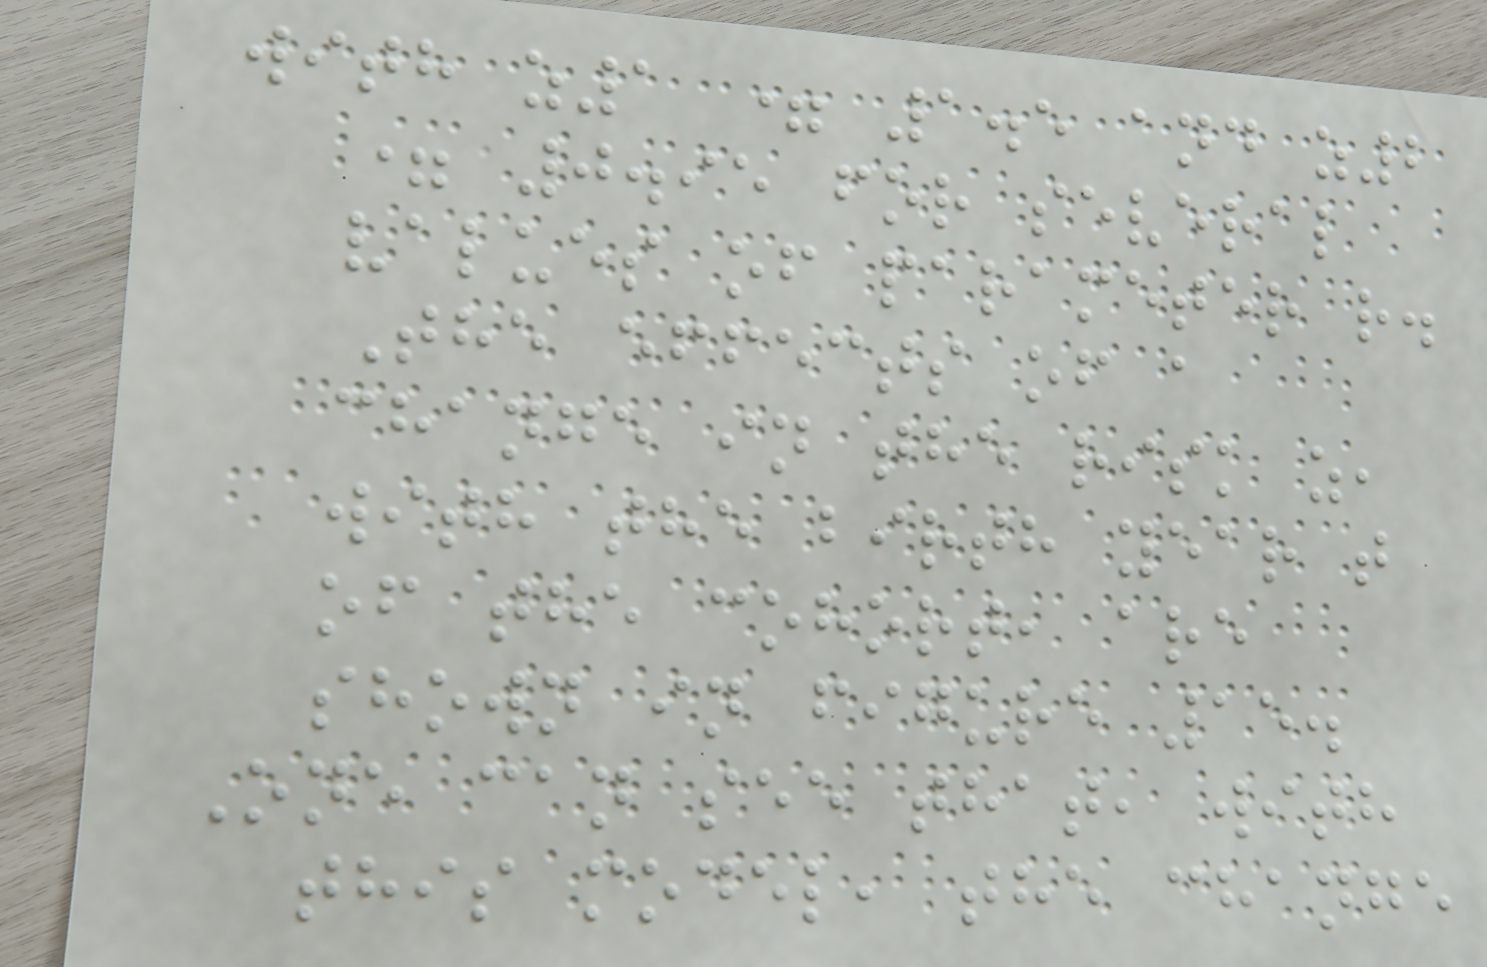with z1 = 1.5 and z2
= 0.95 for several
values of parameter r.
The effects of a
change in the risk z,
with the birth year t
of the cohort, are
shown in figure 15.
One can see that, with
this model, the change
